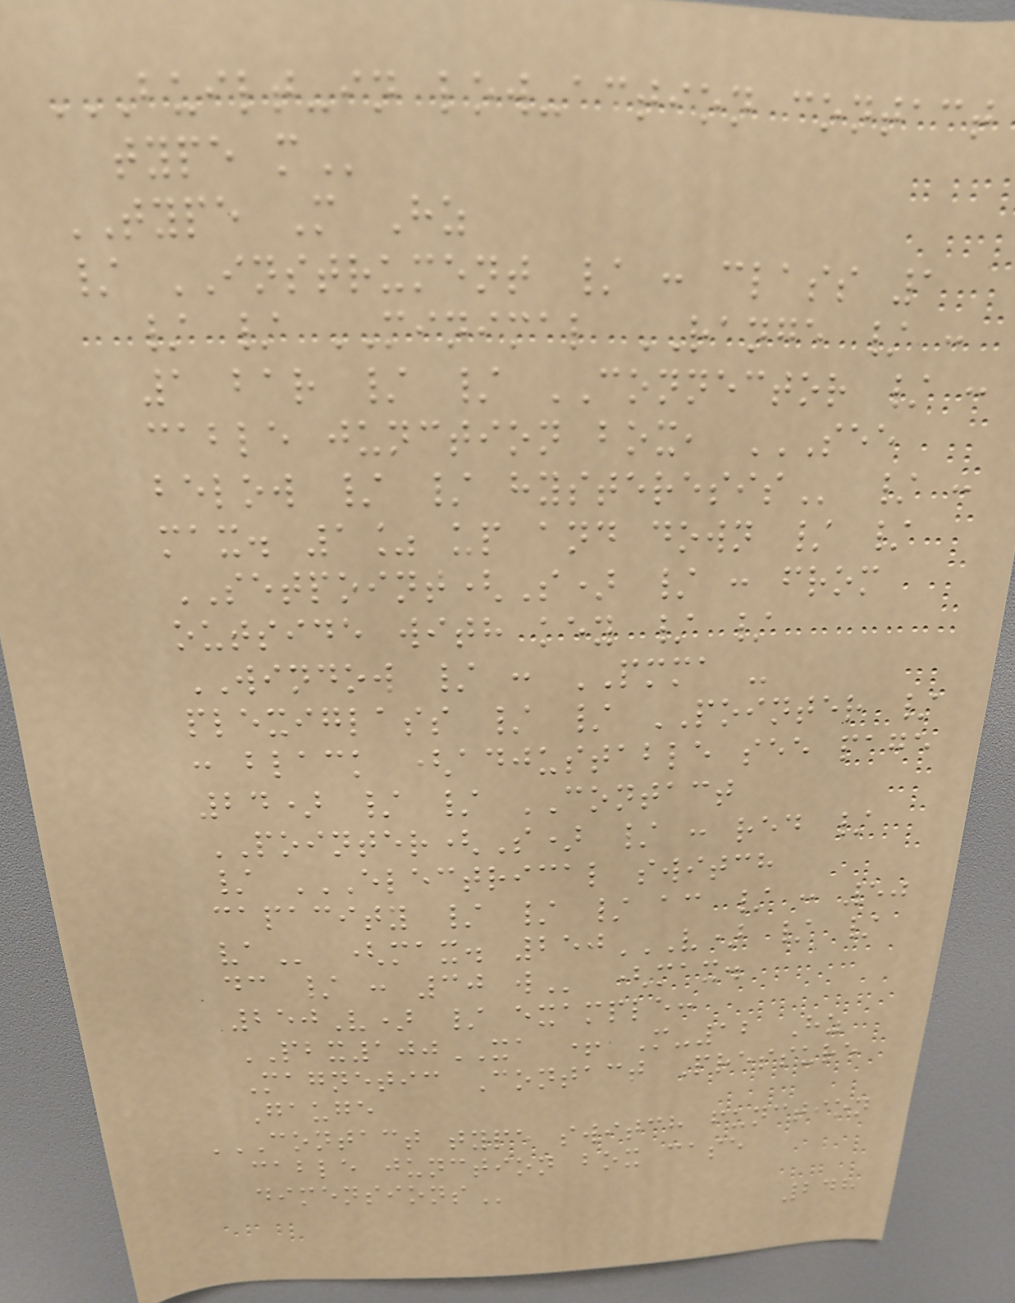BUILT-IN LOW-ACTION CONTACT
TYPE M
TYPE M Hz
/ INSTRUMENT / : class 1
/ / MINIMAL RANGE / :
1 bar / / CONNECTOR / :
cable junction box, SEE
BELOW / / HYSTERESIS / :
max. 1% up and down / /
SETPOINT(S) / : from
outside with key / /
WINDOW / : PMMA -
plexiglass / / POINTER /
: black (adjustable see page
24) / / CONTACT
POINTER(S) / : red /
/ ELECTRICAL SWITCH
CAPACITY / / / AC / : 50
VA (max. 250V) / /
DC / : 30 W (max.
250V) / example:
PBX100XA + M-12 Hz
Magnetic Contact Pressure
Gauge
CONTACT TYPE SWITCH FUNCTION
CABLE JUNCTION BOX CASE
DIMENSIONS
248
